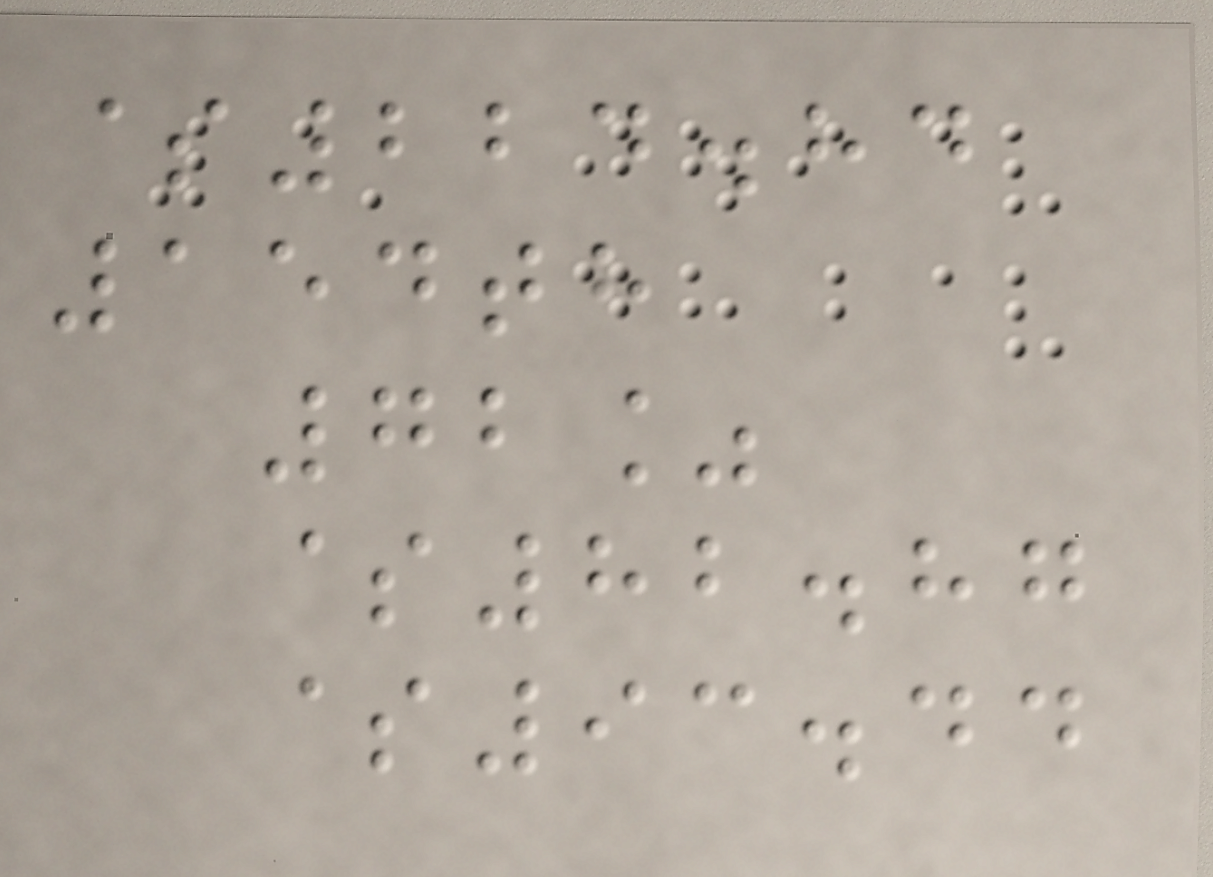$224.84
154th
72%
$82.87
$93.44
